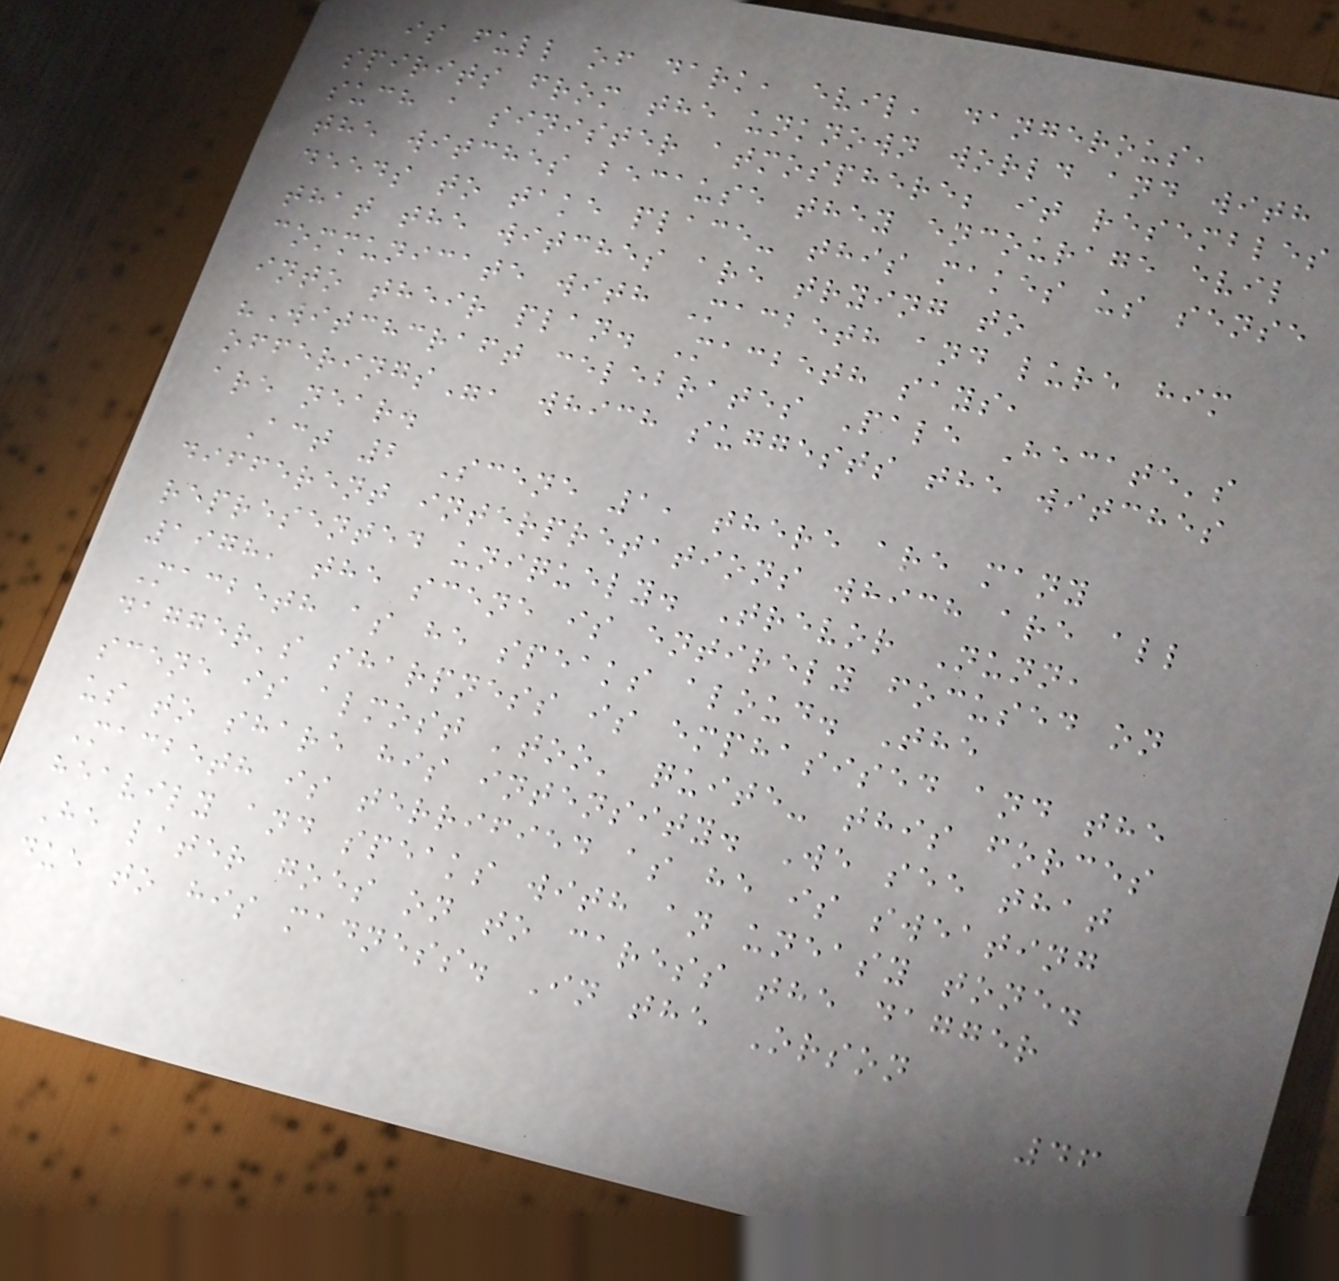is full of dark, evil, dangerous,
spirits from the unknown world and with
such a sinister atmosphere; it resembles
the witches because they encourage evil
deeds to take place- this makes us sense
that the witches are trying to
communicate with Macbeth and lure him
into their plan. Macbeth says,
"Witchcraft celebrates Pale Hecate's
offerings", which suggests the witches
are near.
Act 2 Scene 1, there are many
different interpretations which are all
represented uniquely. Trevor Nunn,
1978, the scene is entirely focused on
Macbeth as he speaks aloud. The
dagger's sharpness is emphasised and the
scene is almost 'too' quite- this forces
us to share his intensity. We see that
Macbeth is terrified as he is sweating
heavily and speaks with an uneasy tone.
He later goes on to caress the dagger
due to his madness. In the Orson
46
